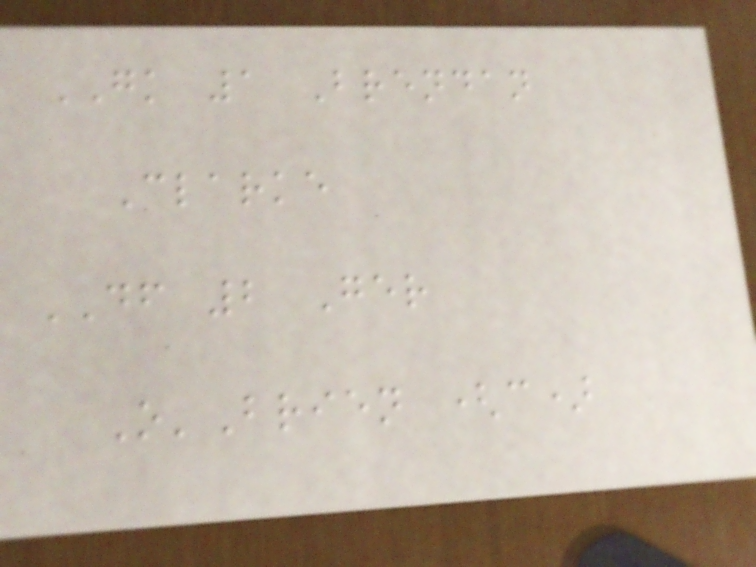GK 1 Brendan
Clarke
DF 2 Ger
O'Brien (c)
